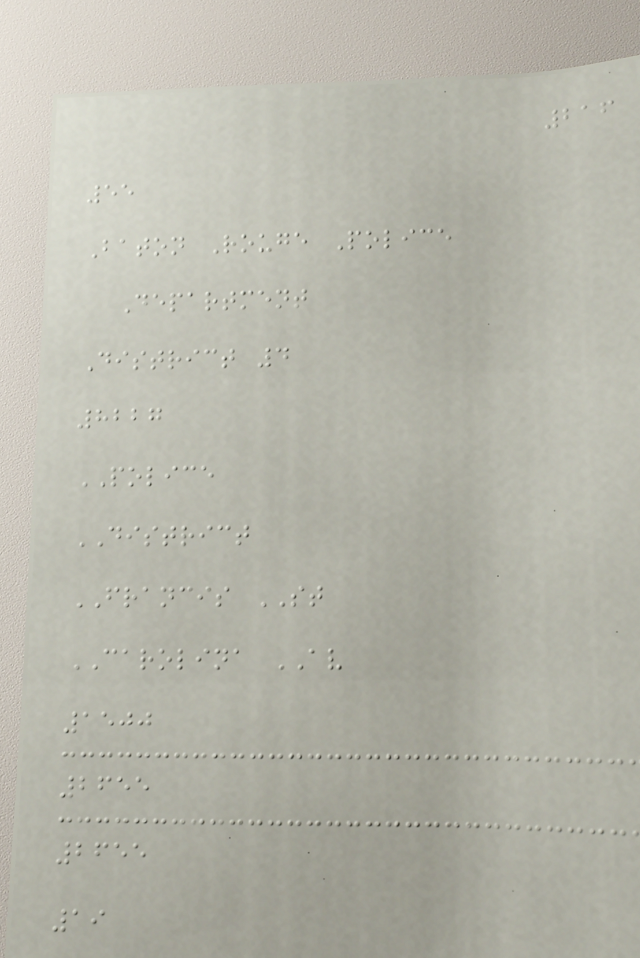216
55
Baton Rouge Police
Department
District 4
8227
POLICE
DISTRICT
FRANCIS ST
CAROLINA AV
1500
2655
2655
19
